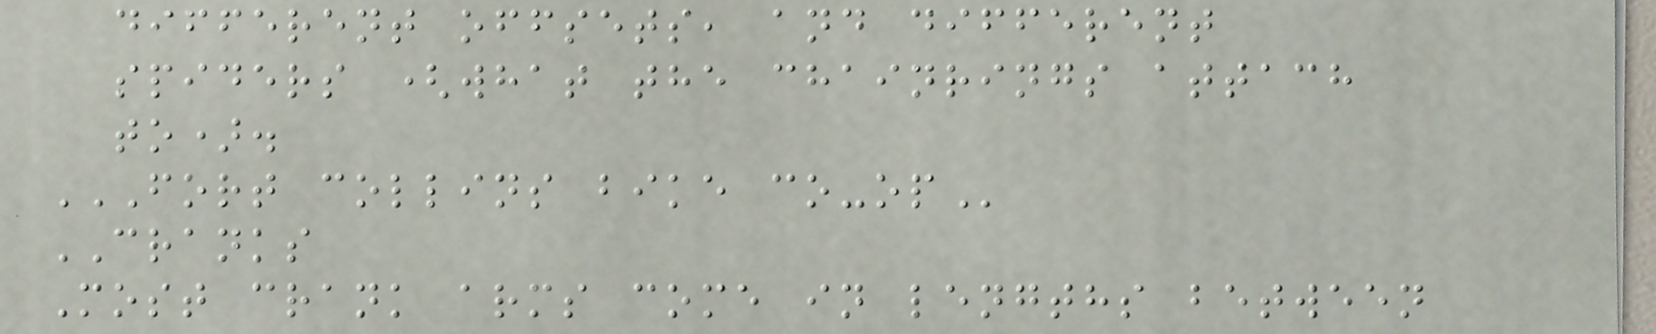different offsets, and different
spiders (what the chainrings attach
to).
FORT COLLINS BIKE CO-OP
CRANKS
Most crank arms come in lengths between
